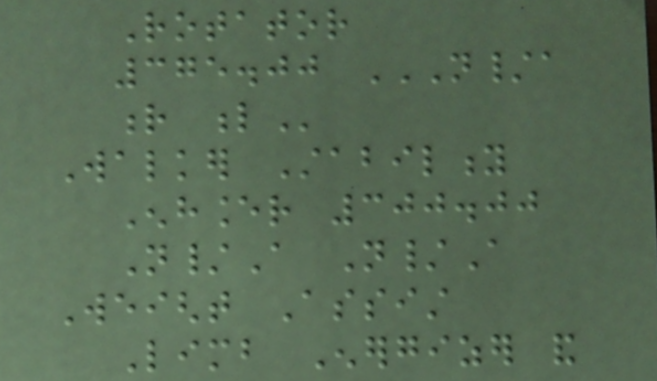Rotator
375.00 N/A
R L
Walker Stability
Enhancer 300.00
N/A N/A
Weight Assist
Limb Energizer and
